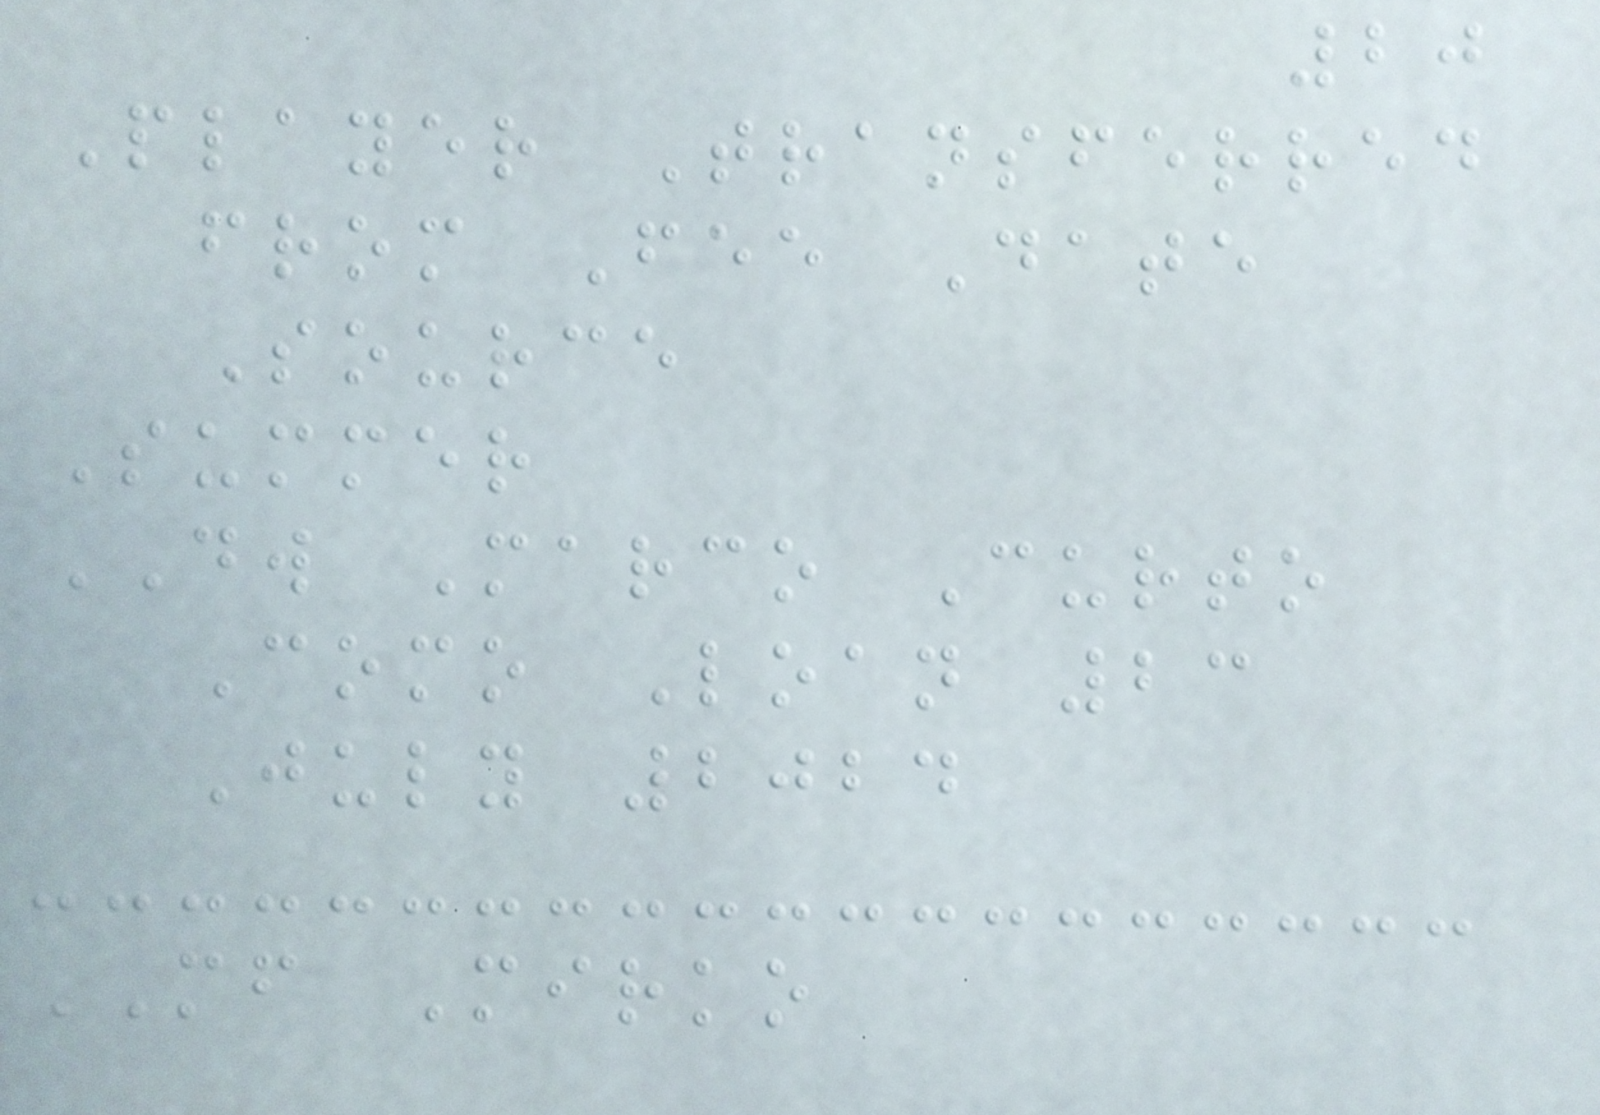20
Player Transferred
from Fee Date
Source
Summer
DW Marco Curto
Como Loan 23
July 2024
MF Mirko
